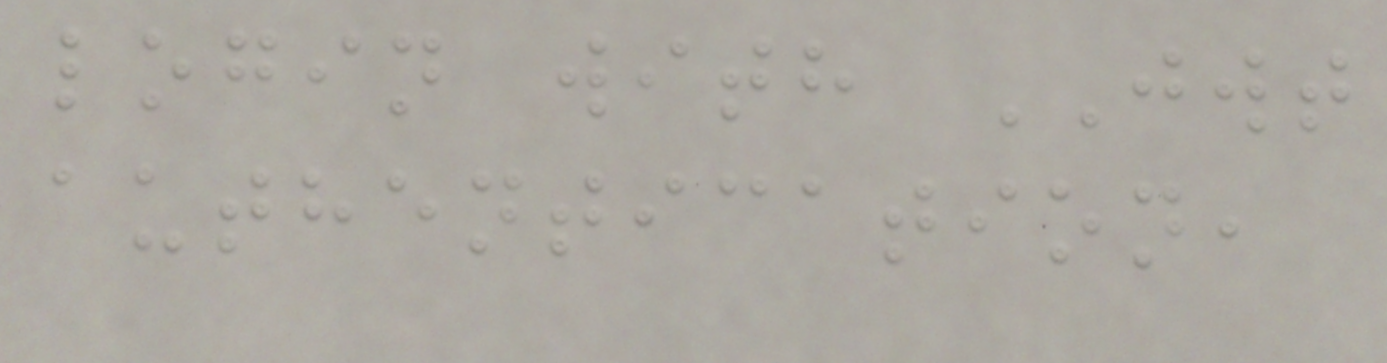login with JWT
authentication,
